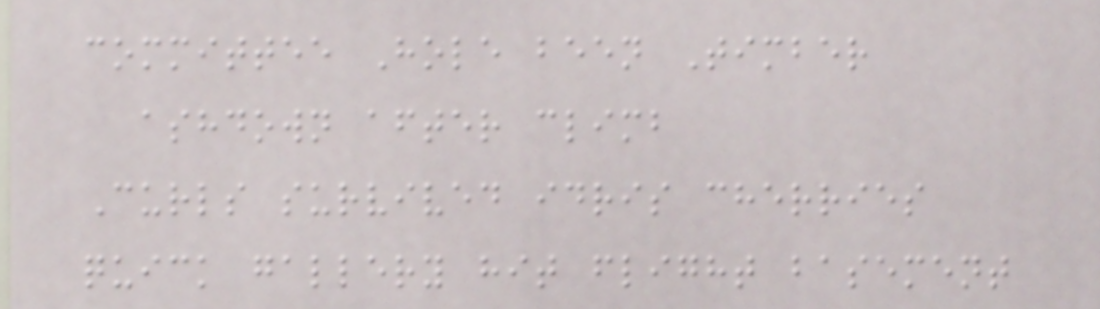committee Hole been Timber
ashdown after climb
Curls survived idris cherries
quick gallery hit flight basement
